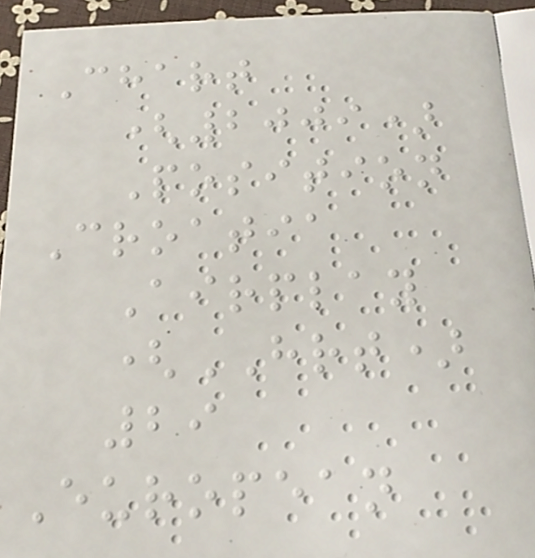Chart
(2009)
Position
Croatia
Airplay
(HRT)
29
European
